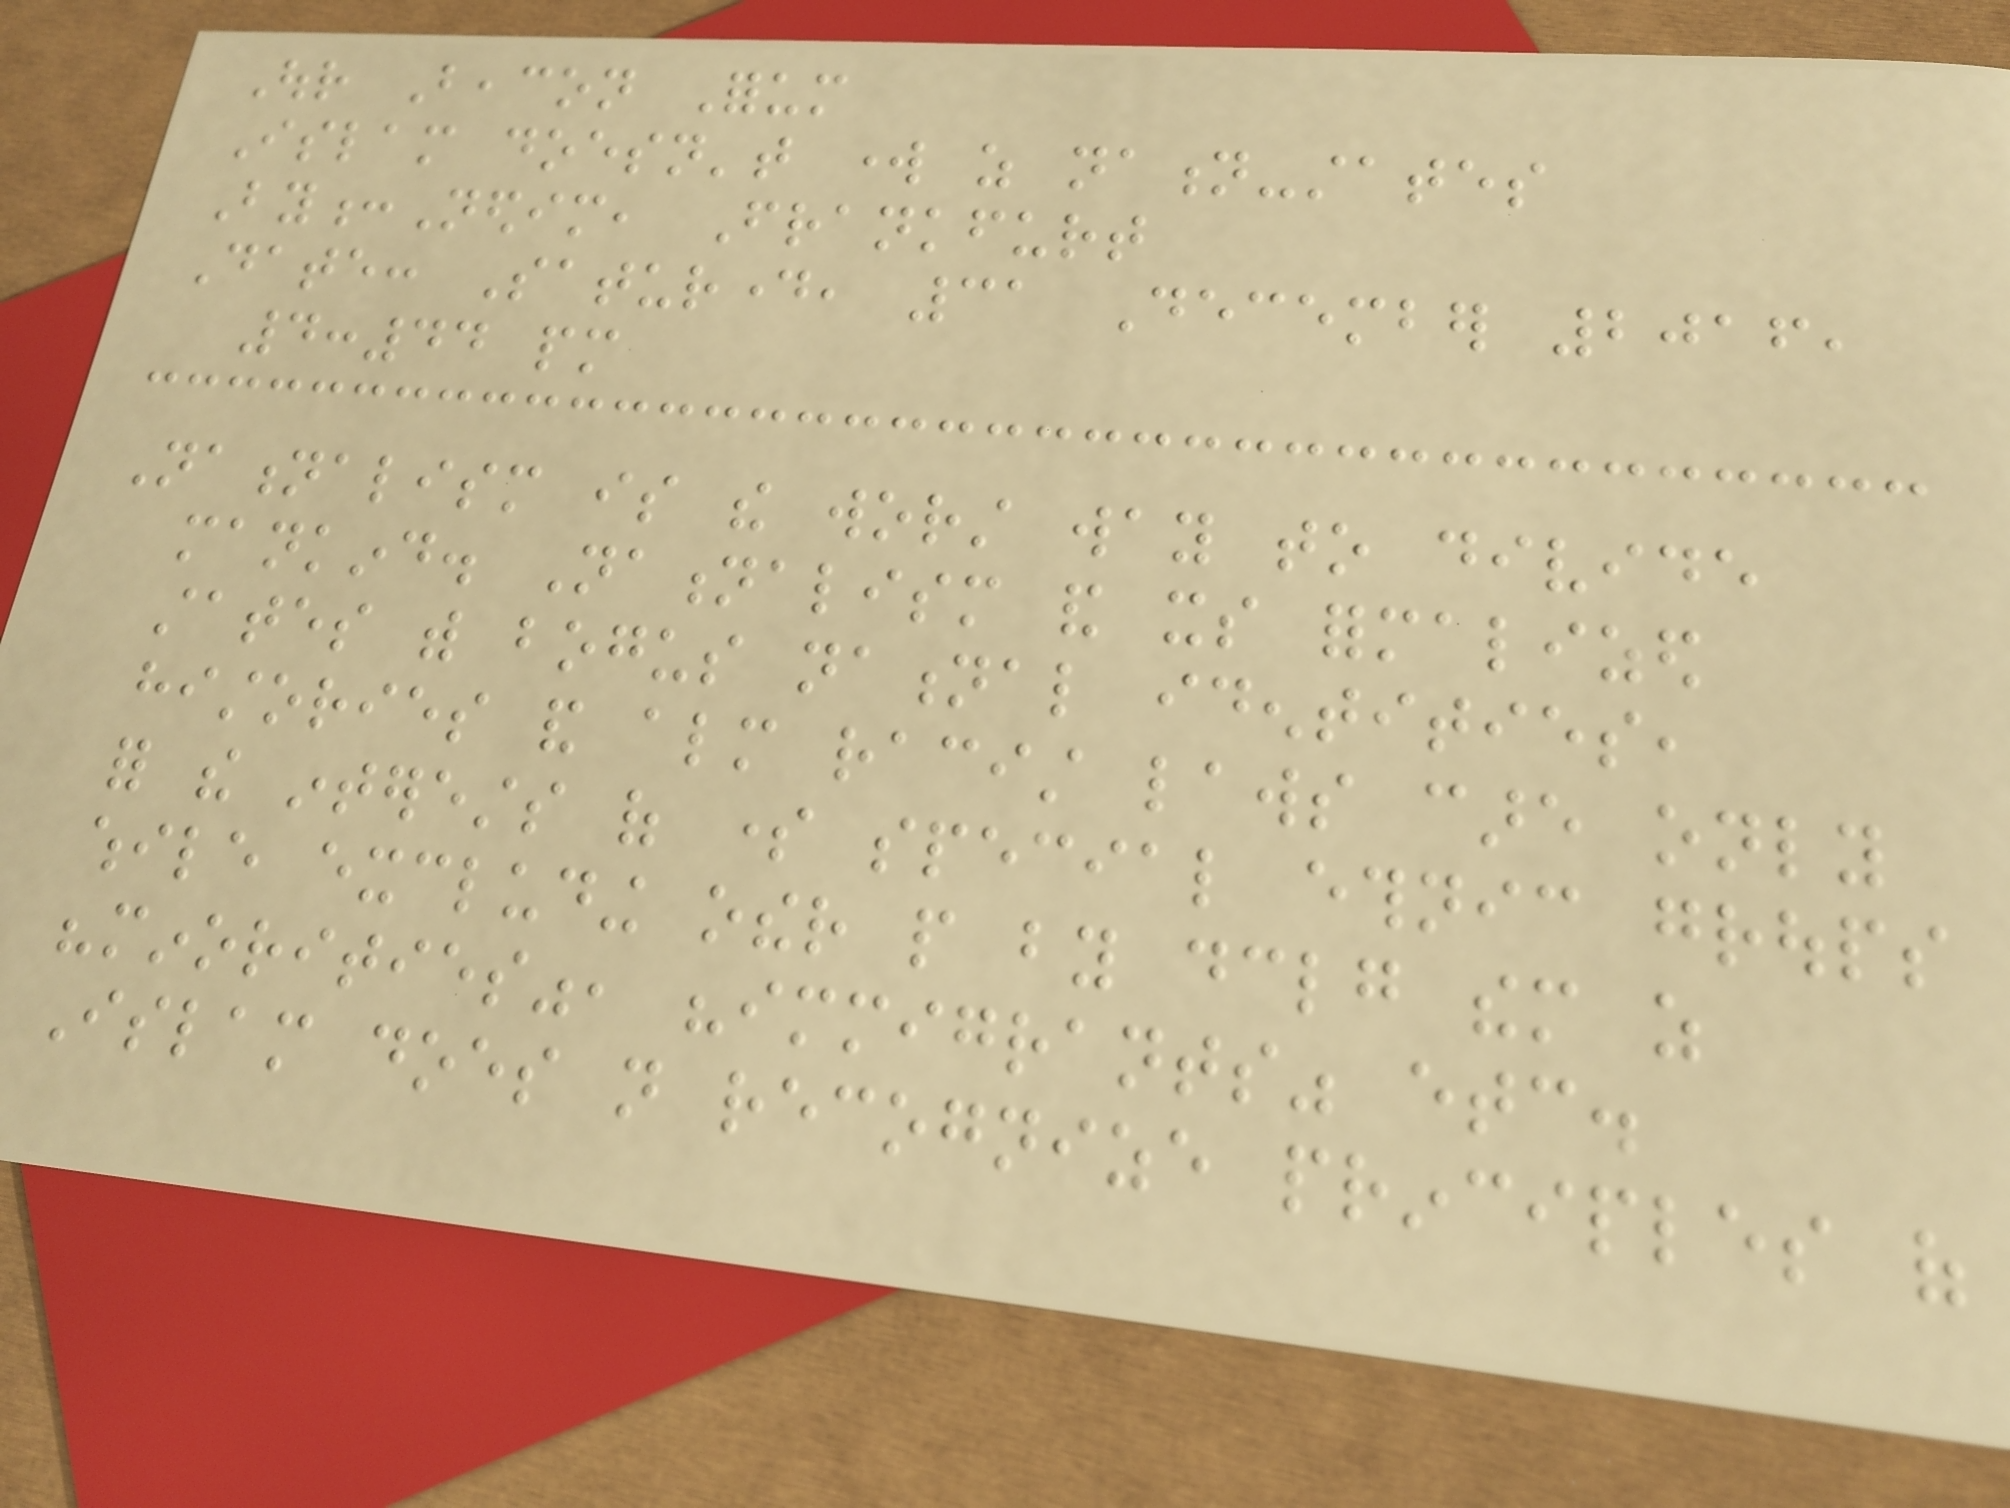Our Beacon Forum
Islam doesn't work as nation-states
By:Nedim, Frankfurt
Date: Saturday, 31 December 2016,
4:44 pm
Nationalism is the worst way to divide
mankind. Nationalism and its formalized
states with bogus national identities,
histories and almost racist laws care only
for the interests of some special ethnic groups
while excluding other people by declaring them as
"minorities", "immigrants" etc.
Islam does not recognize principles of
